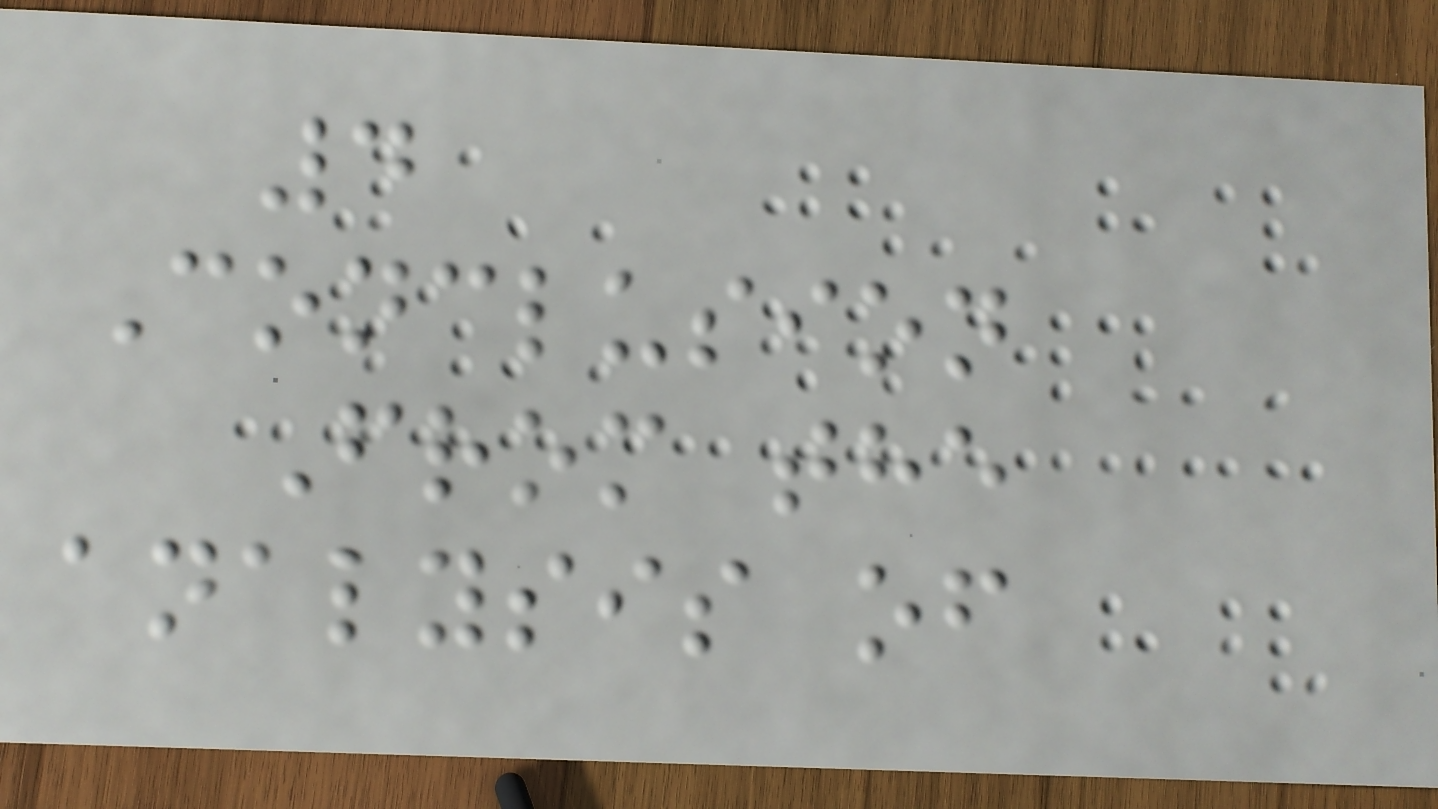4
Conclusion
From the
analysis of
